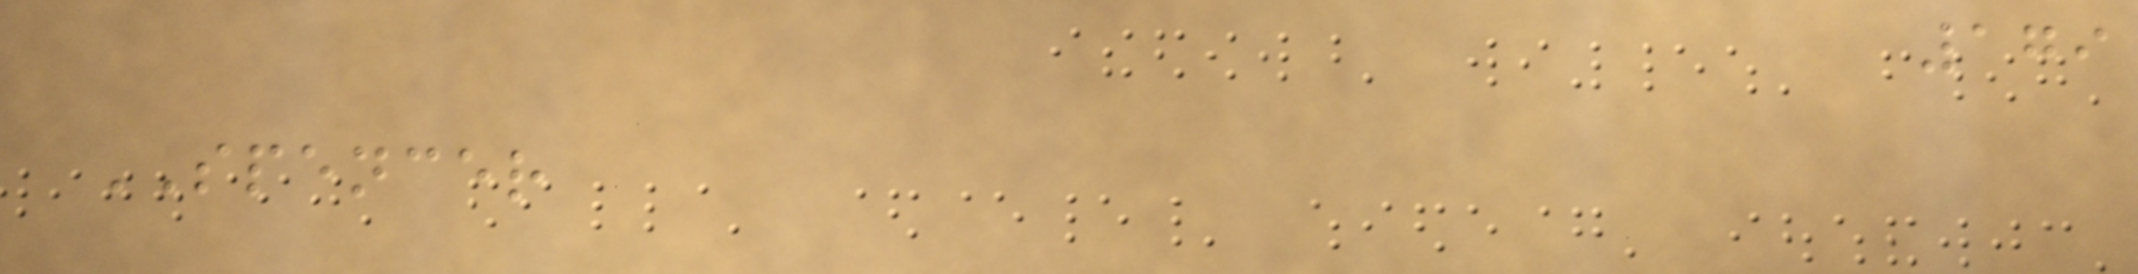179
SPENCER
